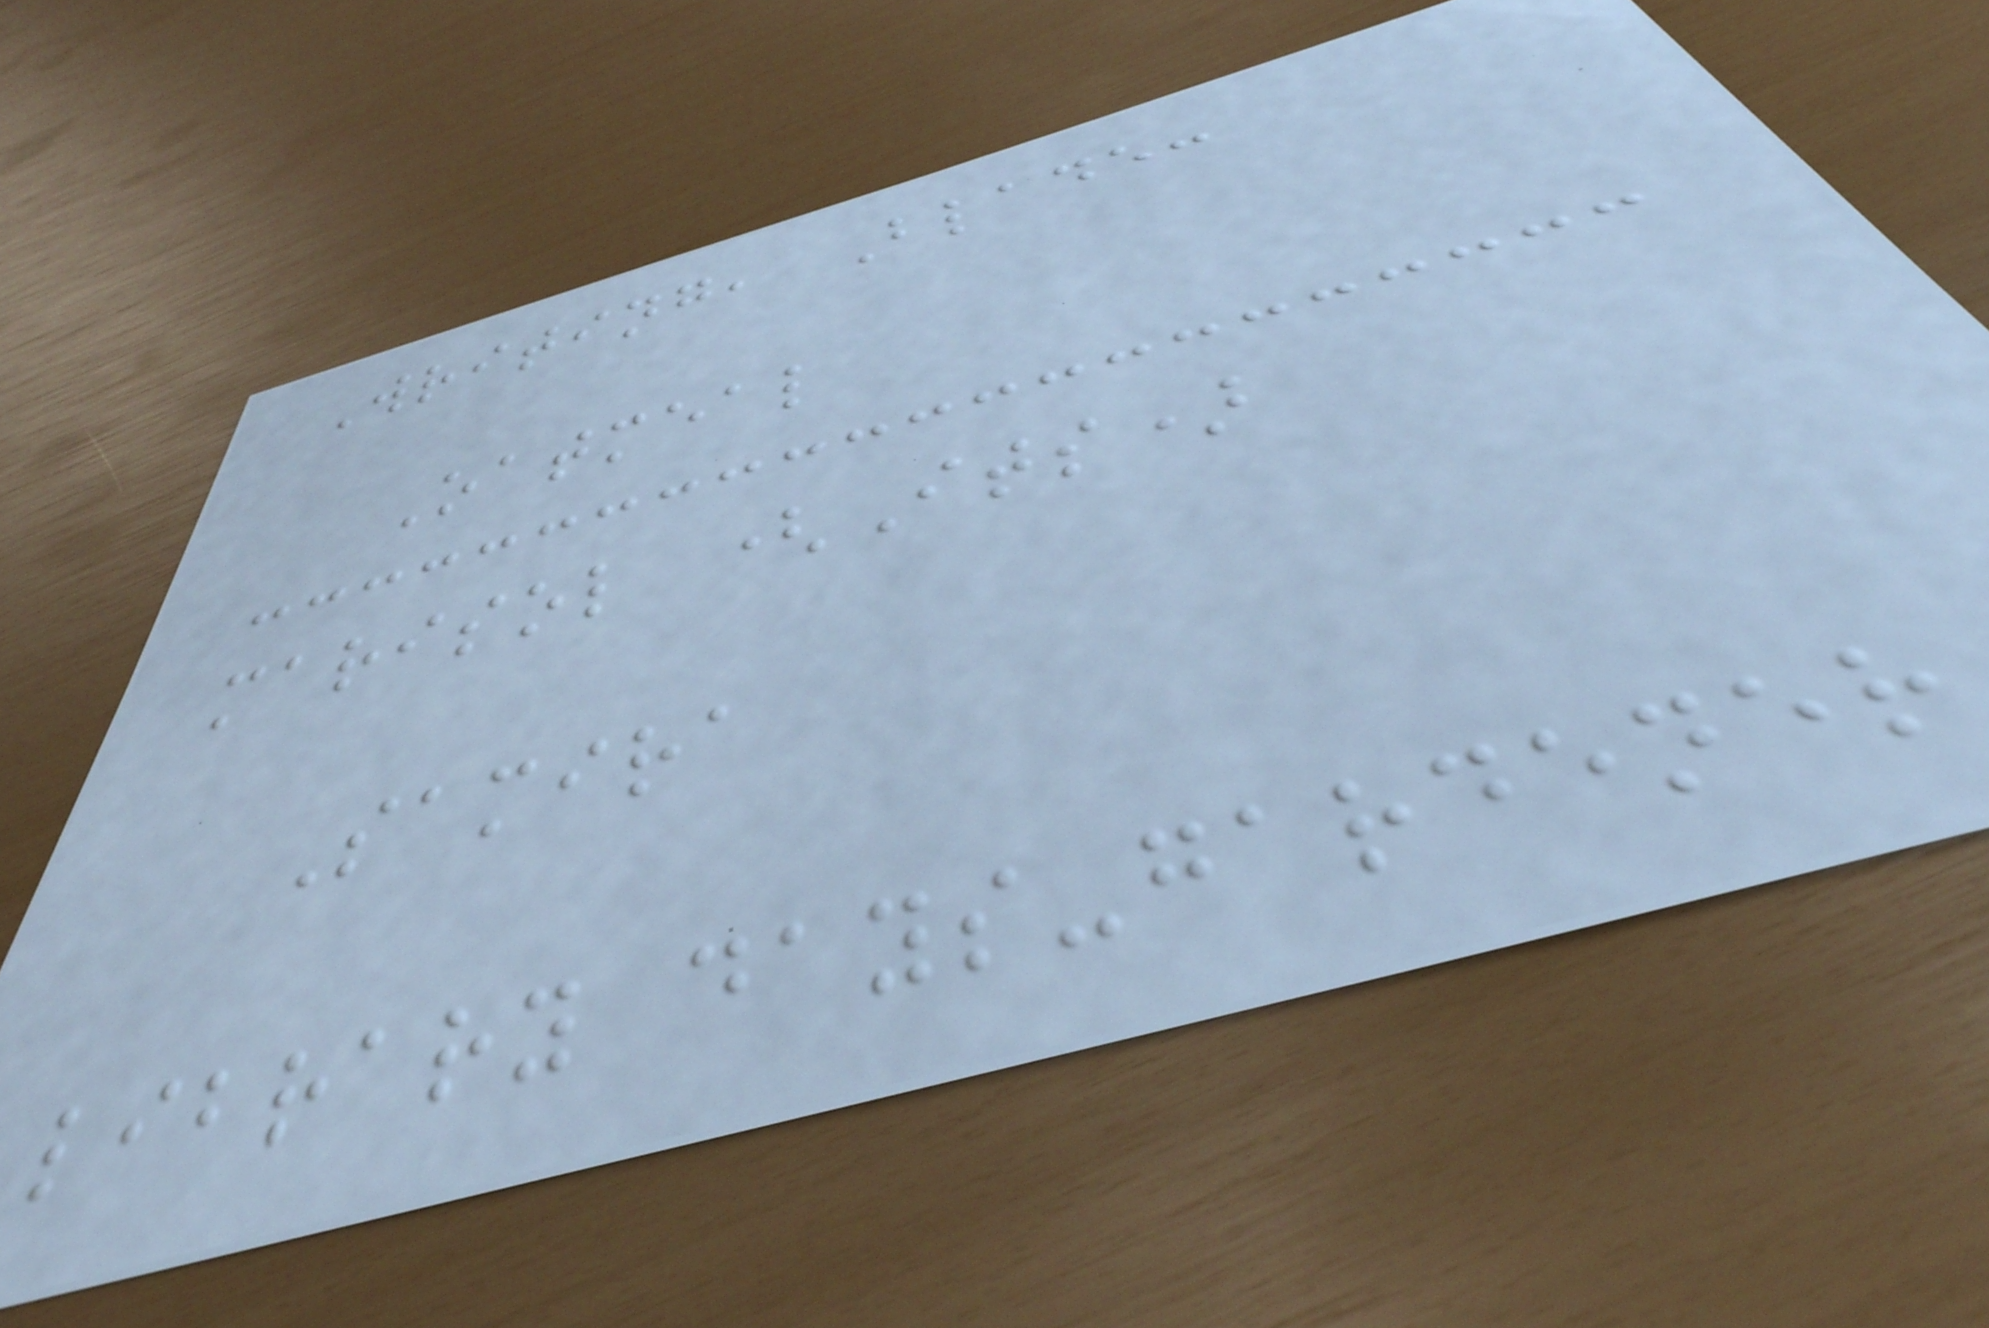Writing, Blade:
Oatmeal
marisol (Its)
Samira
library days-gardener
